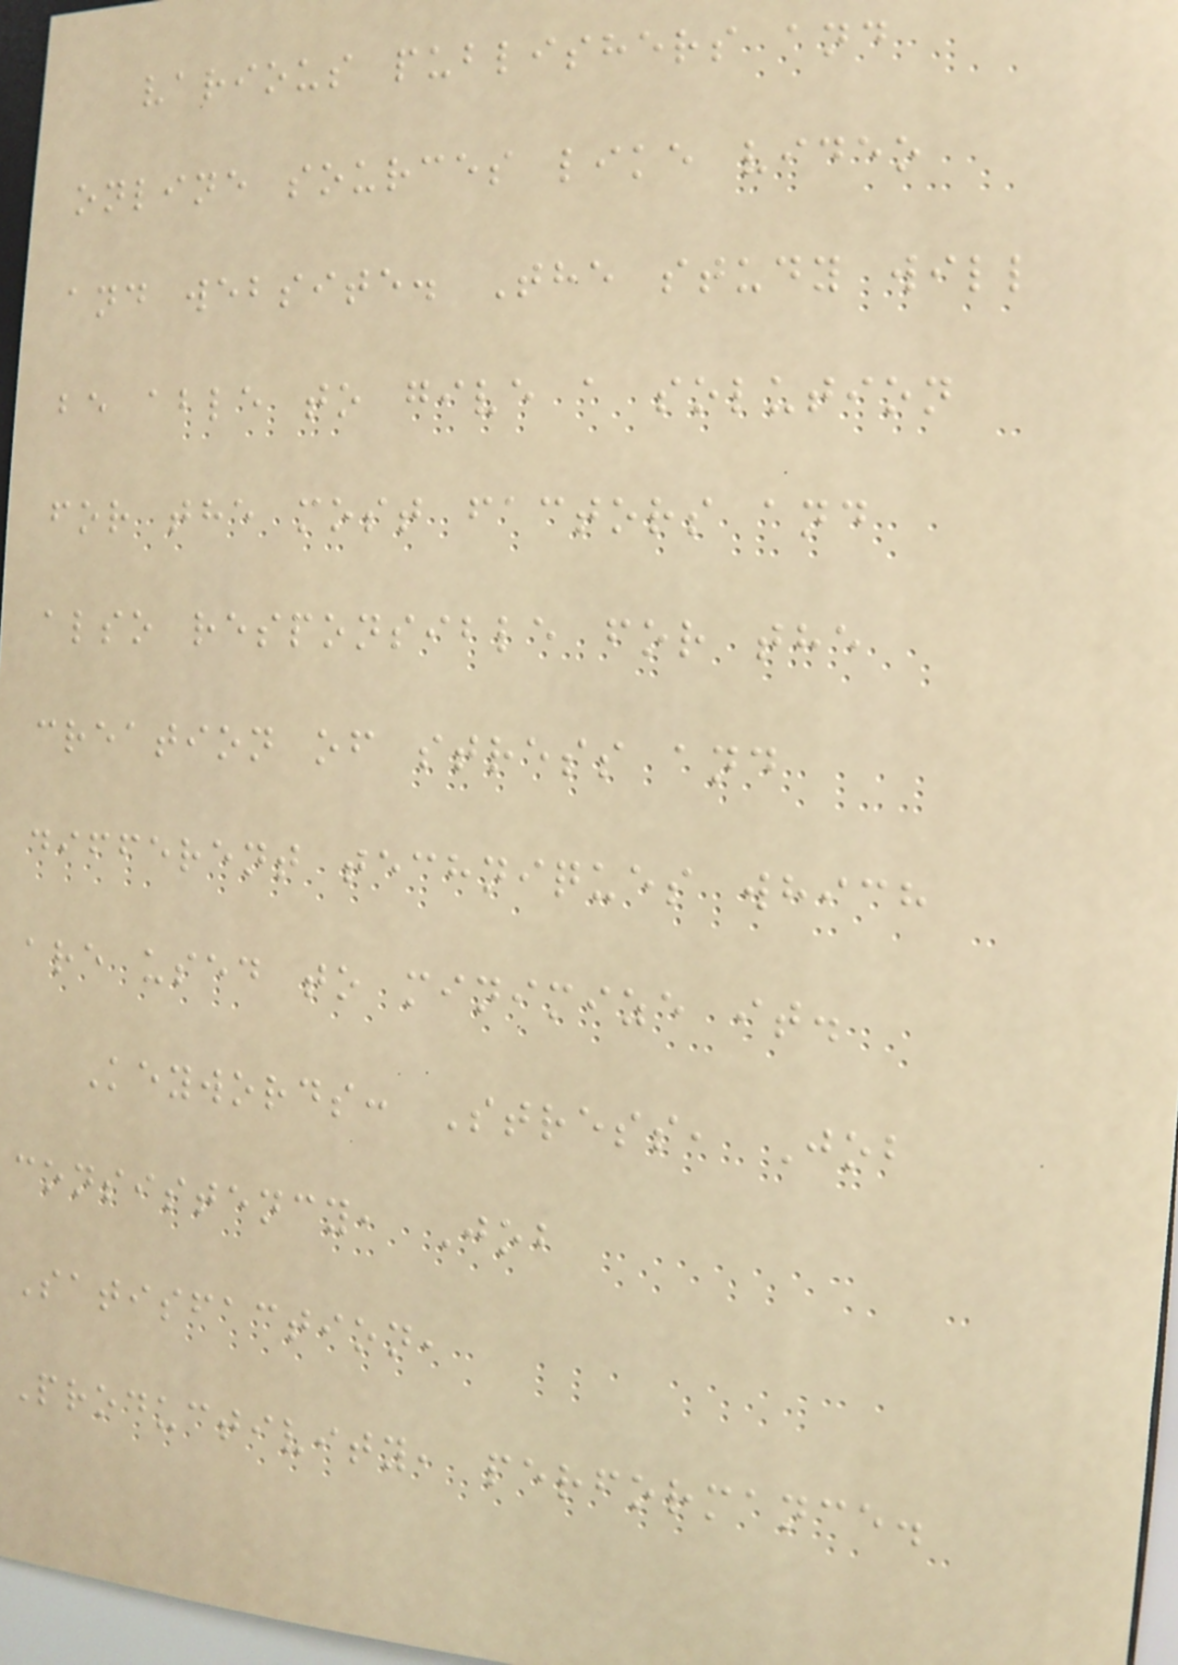various publishers and
online sources like video
and website. The study will
be able to give a solution
for the most factors and
also responsible for the
creation of stress and
different techniques which
are used to minimize it.
Keywords: Stress, Job
consistency, Job
Satisfaction,
Productivity, performance.
